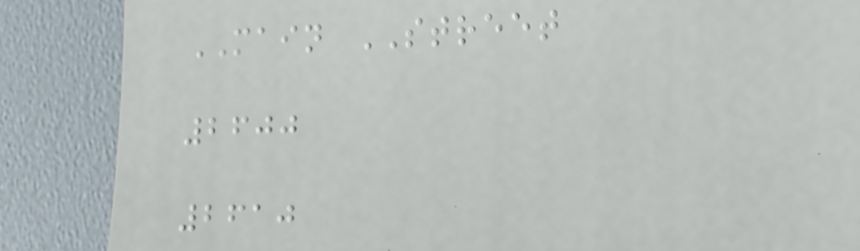MAIN STREET
2600
2610
